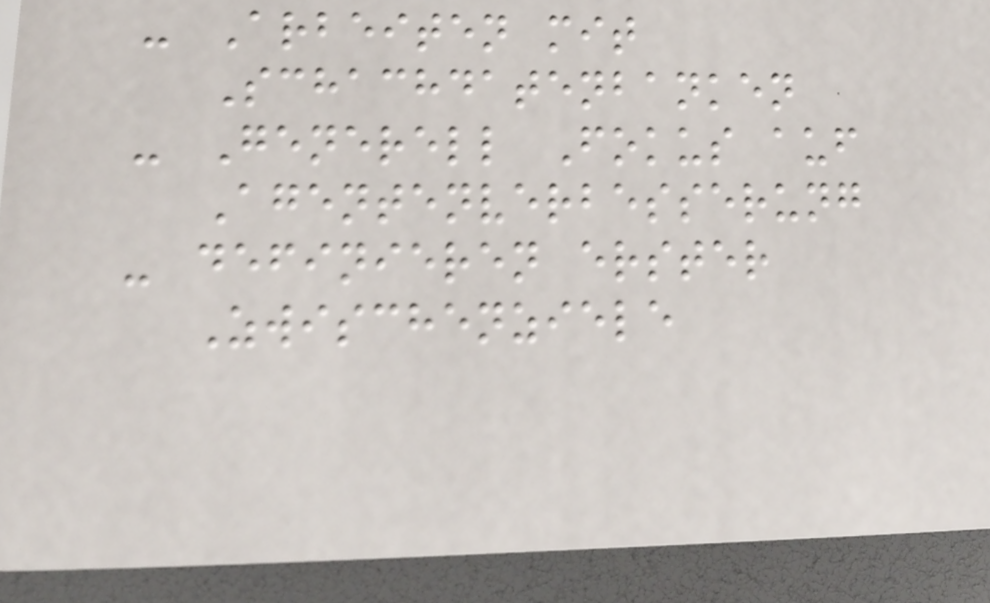- Arbeiten mit
Schachdatenbanken
- Generell Fokus auf
Agentenverbesserung
- definieren erster
Zwischenziele
